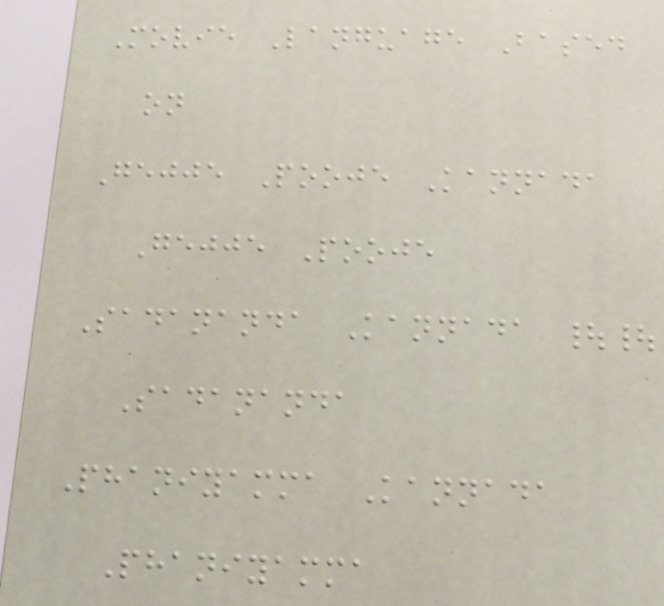Movie Language Based
on
Gejje Pooje Kannada
Gejje Pooje
Sadananda Kannada ||
Sadananda
Phaniyamma Kannada
Phaniyamma
